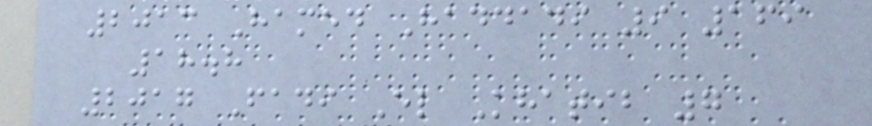2013 Hamed Haddadi 9 169
18.8
2017 Fadi El Khatib 7
